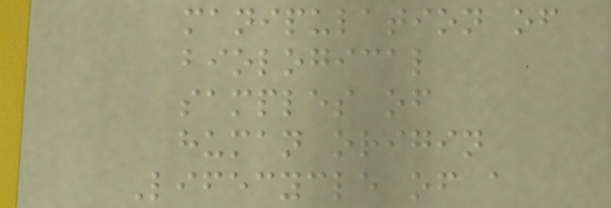manipulation of
biological
samples of
human origin
Lifecycle of a
